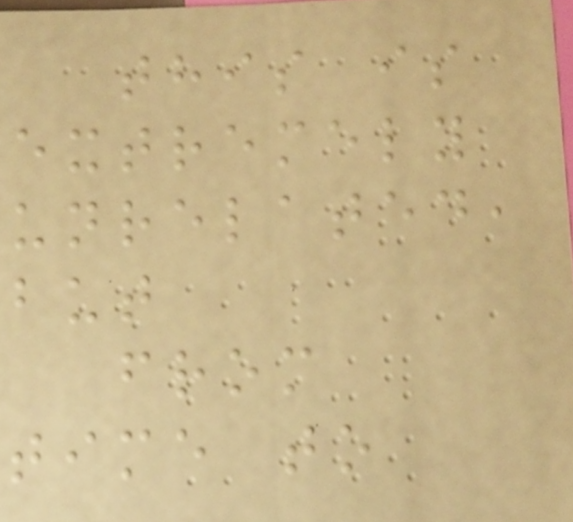this is
extremely
unrelated,
but
from
time to
